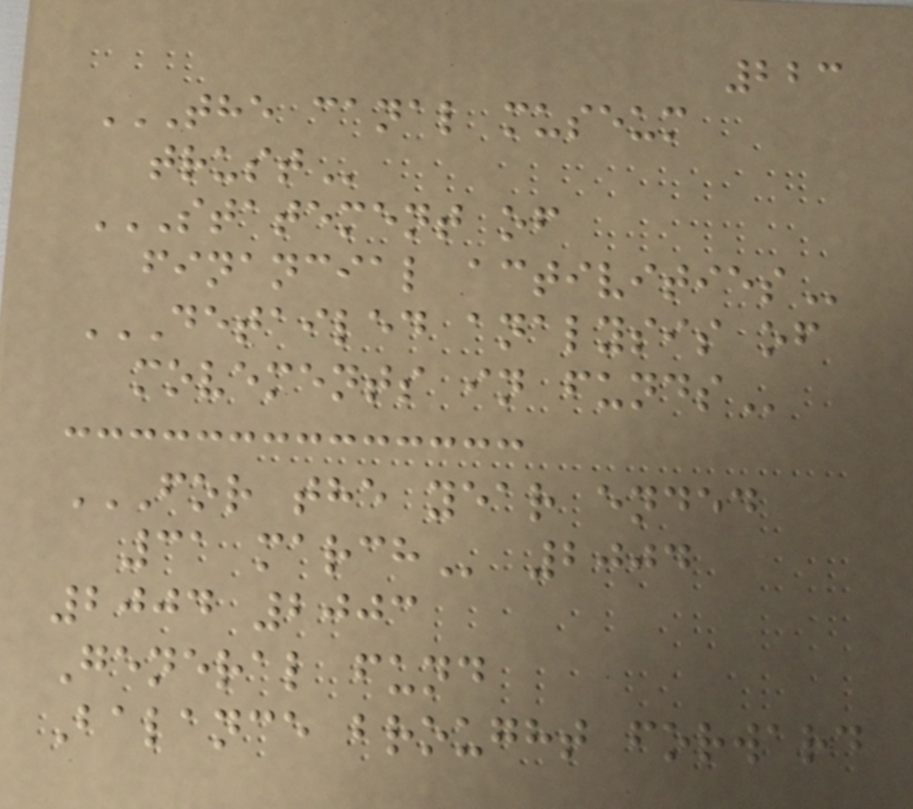223
THE CANAL MUSEUM
TRUST
STATEMENT OF
FINANCIAL ACTIVITIES
DETAILED ANALYSIS OF
MOVEMENTS IN FUNDS
FOR THE YEAR ENDED
31 MARCH 2004
2004 2003
General fund
Balance brought forward
